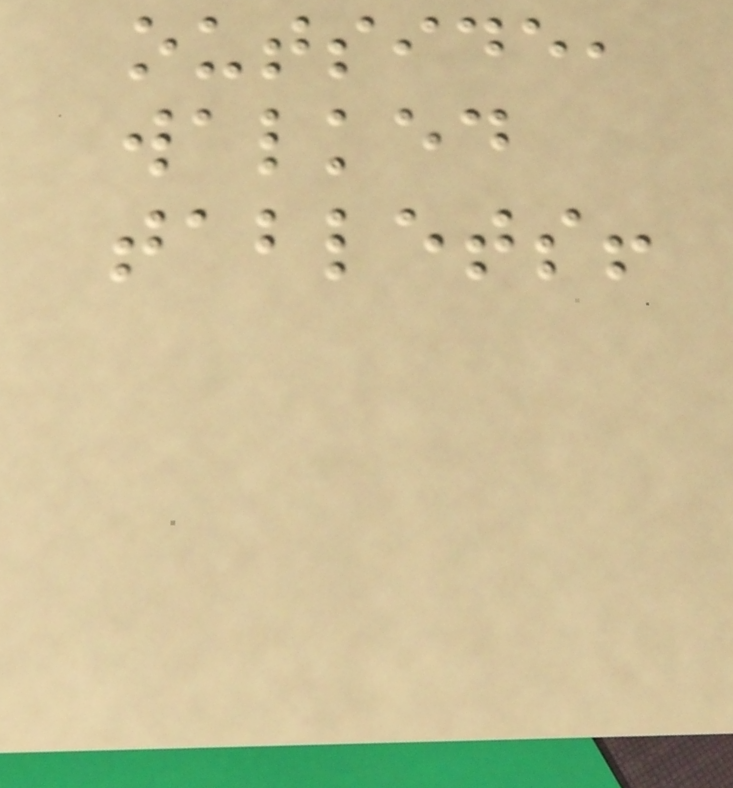outside,
walked
tablets!
